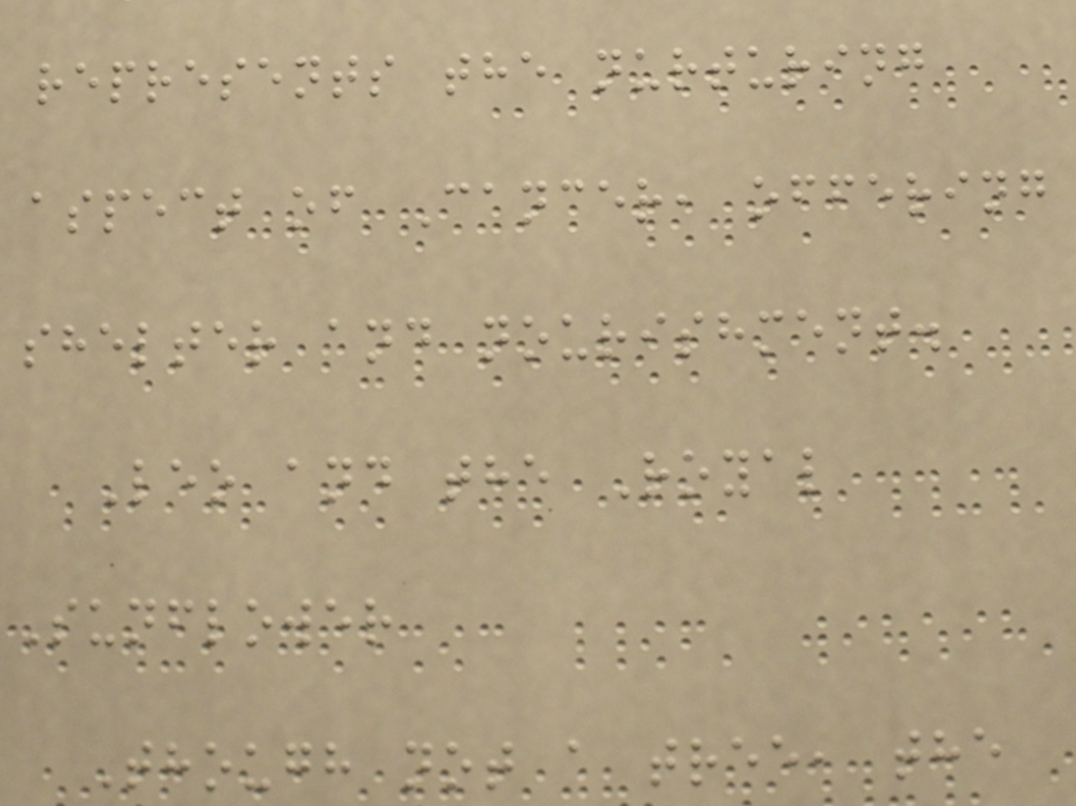represents the nurturing
aspect of Cancer, offering
shelter and nourishment.
Leo and the Royal
Sunflower
Though not a tree, the
